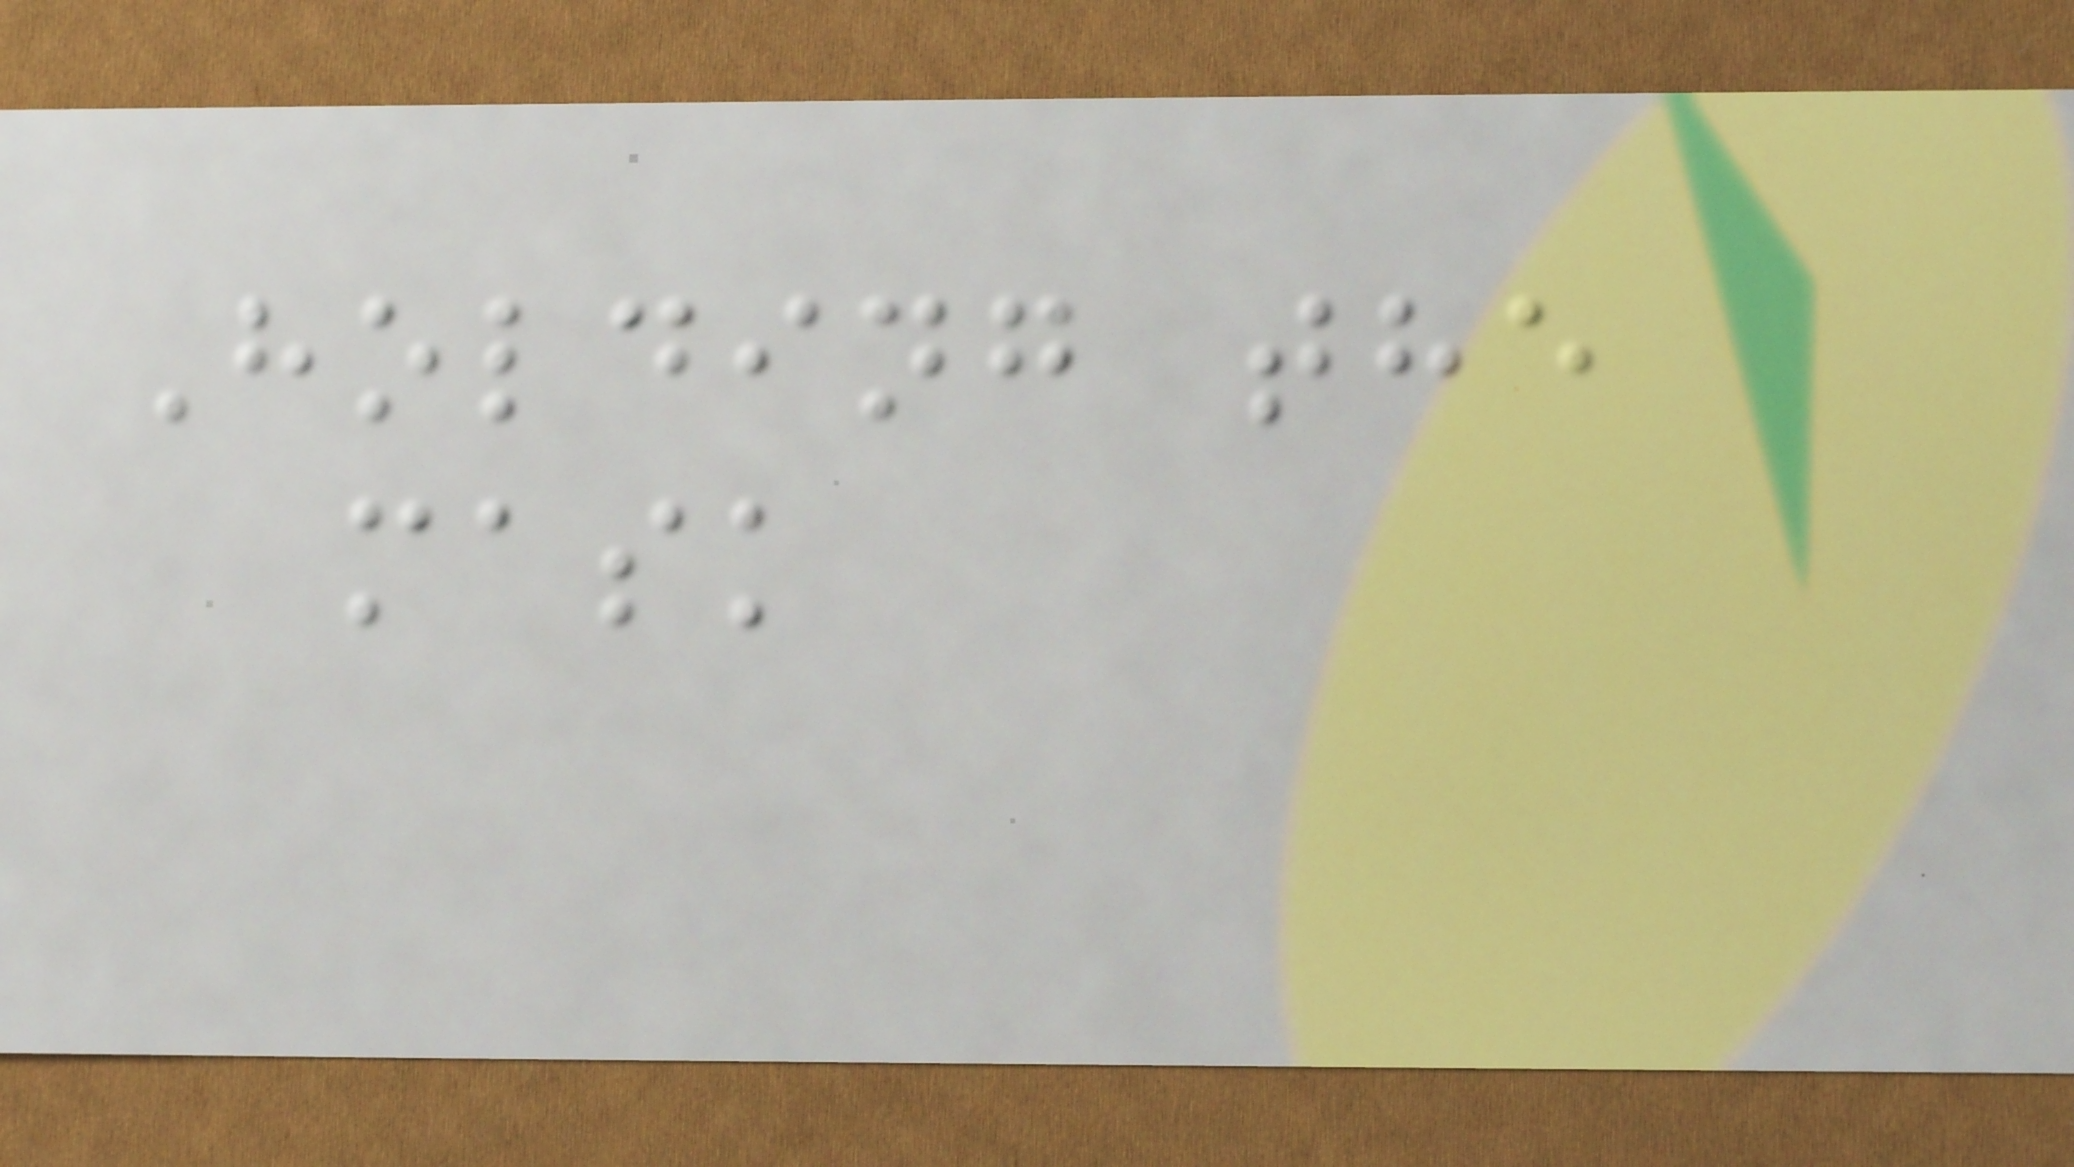Holding the
mask
